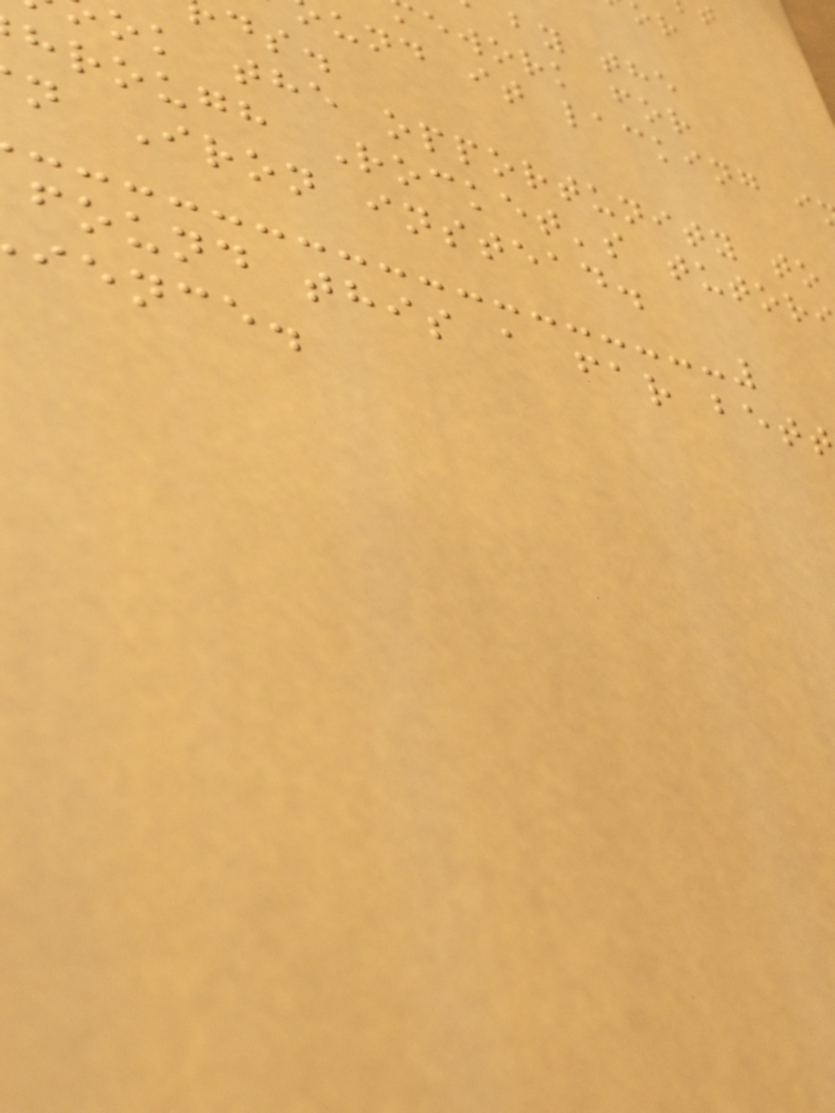by the
ework for
und it lacking i
ok the opportunity to
hrough Rocket's tutor
n Iron instead.
found this a far bet
ience.
